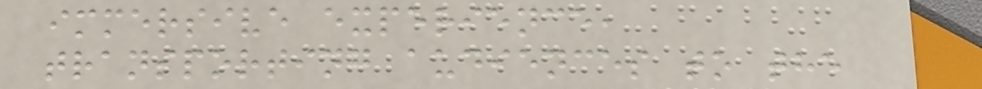immersive experience,
transporting audiences to the
